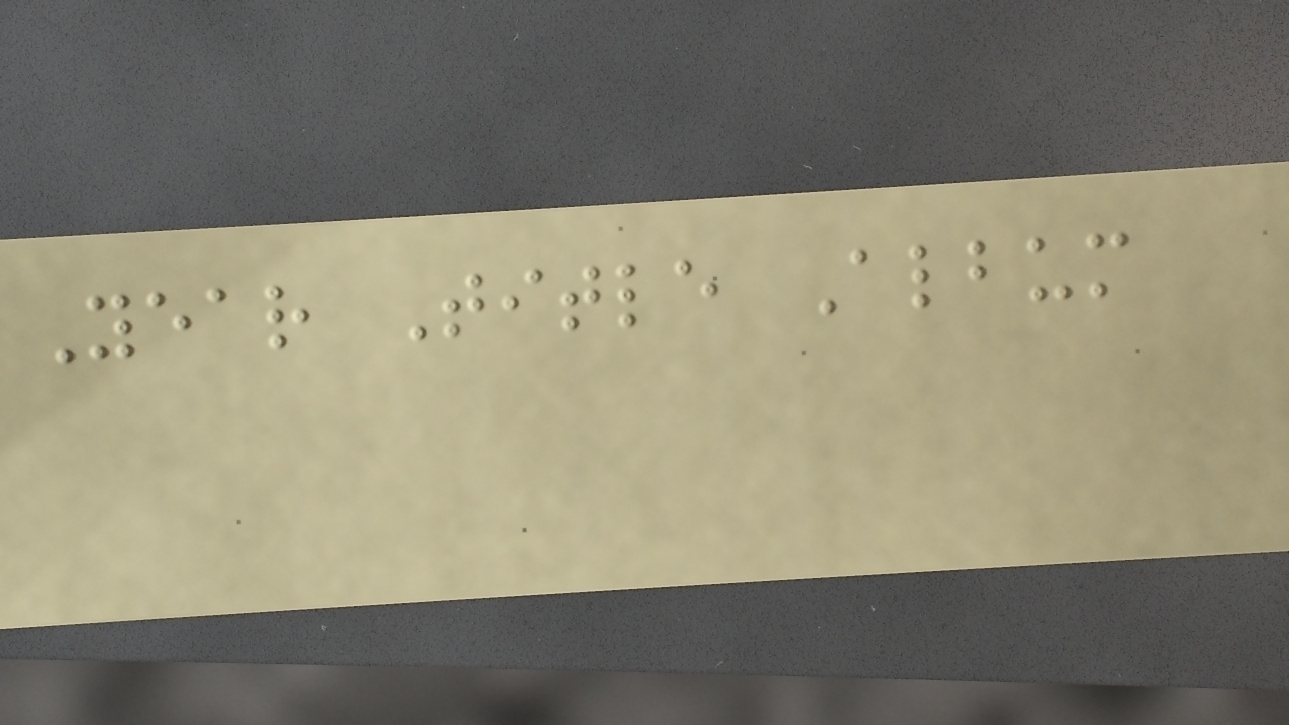Year Title Album
